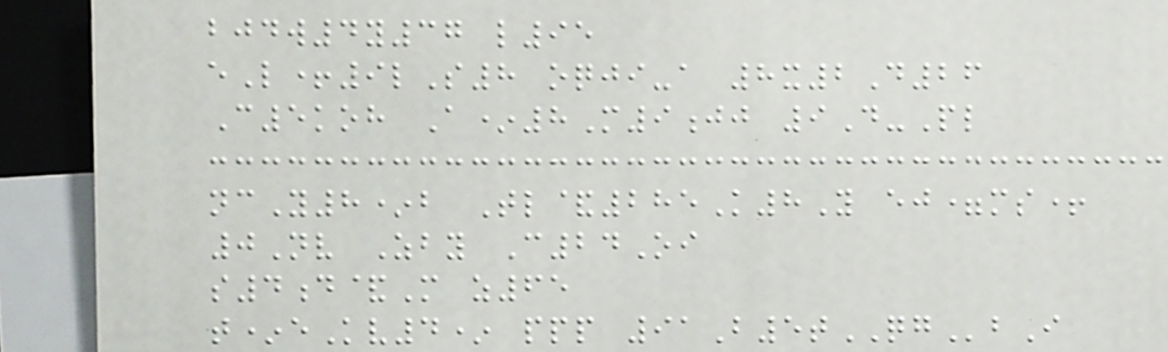bjdw4y37 l95
eL+9lS8 oqji-a 8x2D26
C5koh A*8M9jj 9D-Pl
ncY8*b Tl&285K8Y ej=ms+
0Nv Zby C24Oi
s4d&M z65
t*eKv4* ppp 91B5tQGbI
